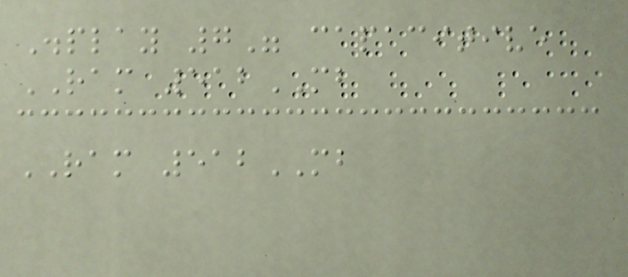Display 7" capacitive
RAM 512MB
RAM 512MB
